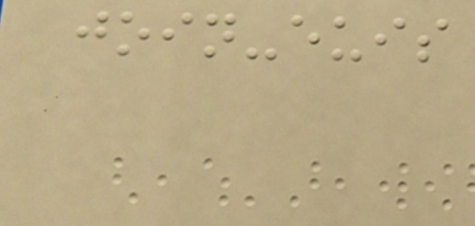join-euis
